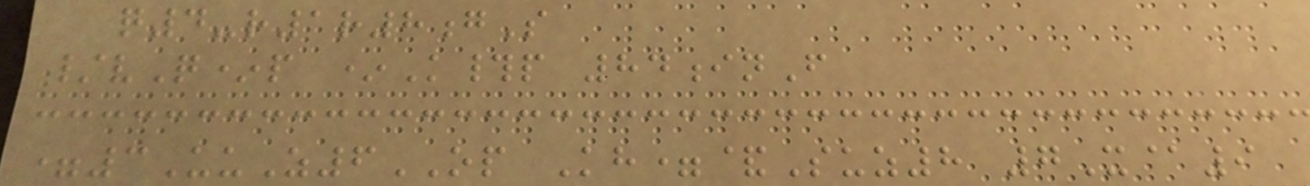q4-r1r8gS
/vQ*p *K#p 84inF
=3UuZ6OP Kh=&Suz8 7X@9
